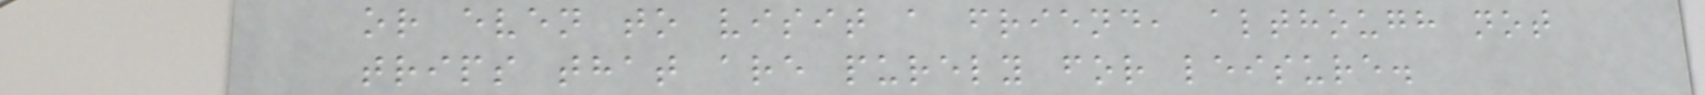or even to visit a friend, although not
trips that are purely for leisure.
